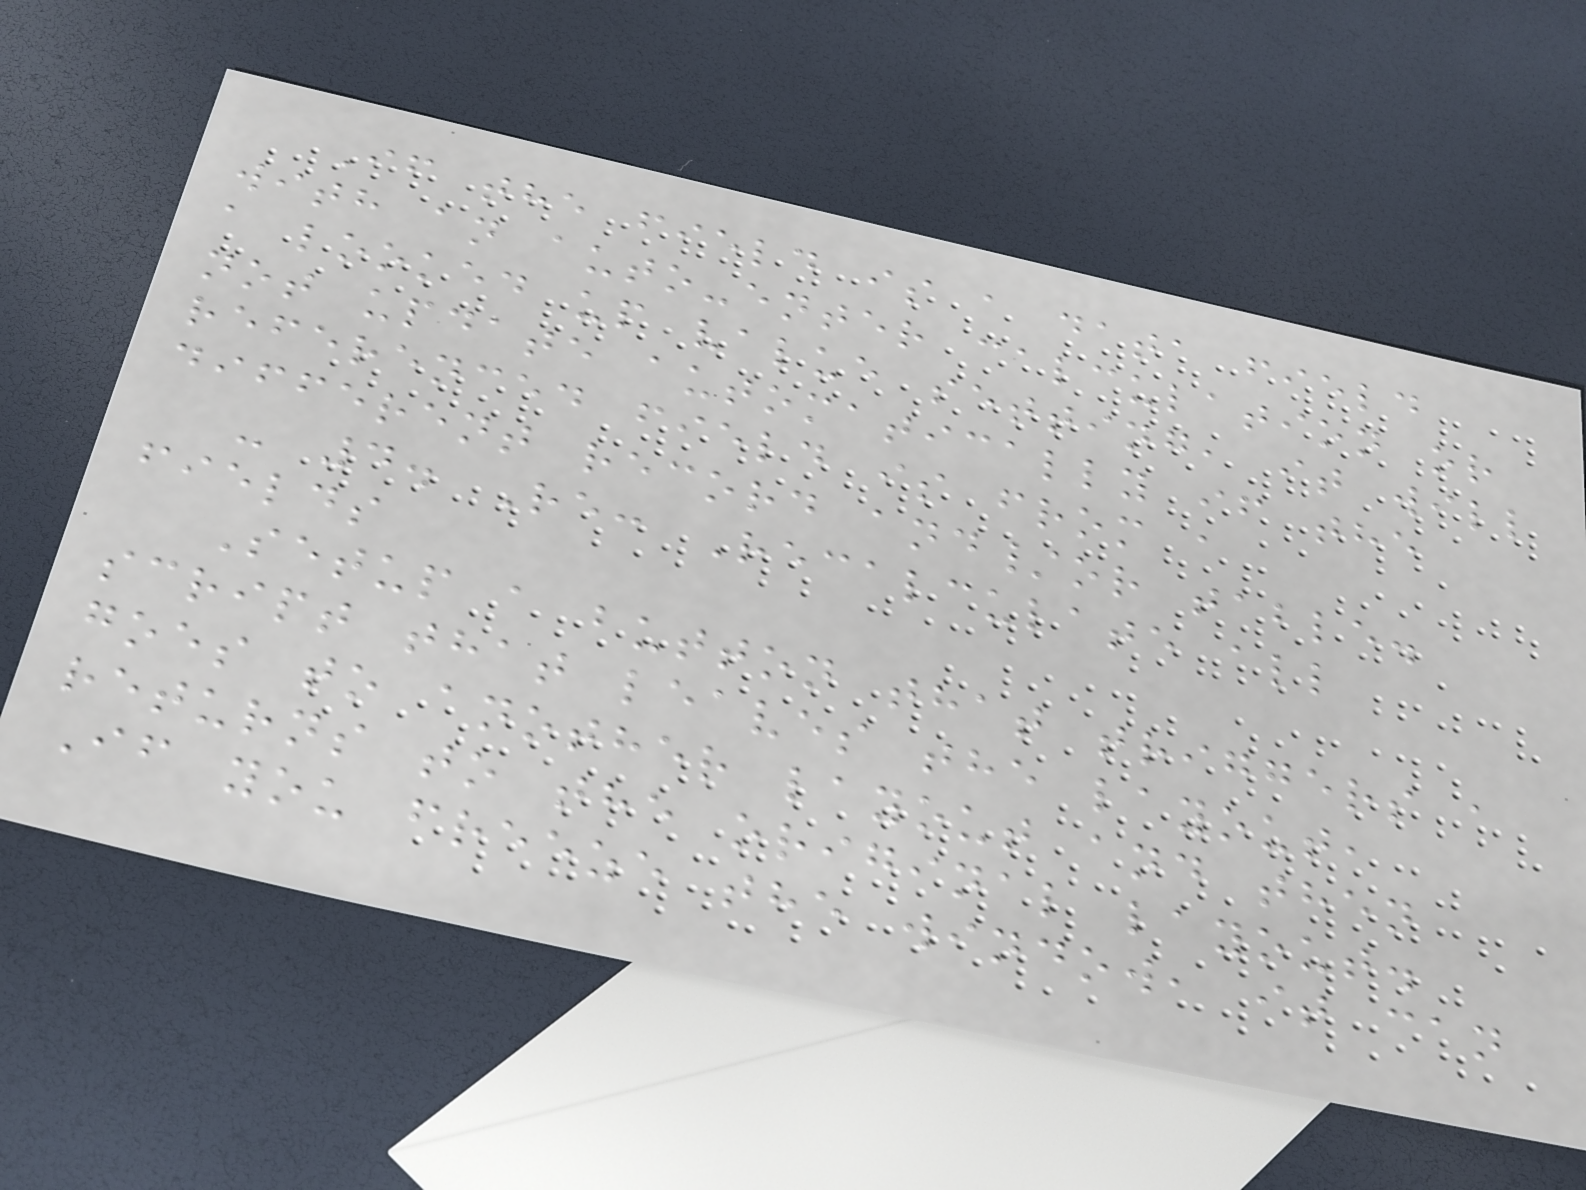If the field is a data field
with an auto-enter calculation or
a looked up value setting, it will
not update automatically if the
referenced field is from a
different record and/or table.
- 4. Re: Recalculate all
fields
Setup a button that triggers a
script that leaves the layout,
goes to another layout and then
returns to the original layout.
If you freeze the window, it can
